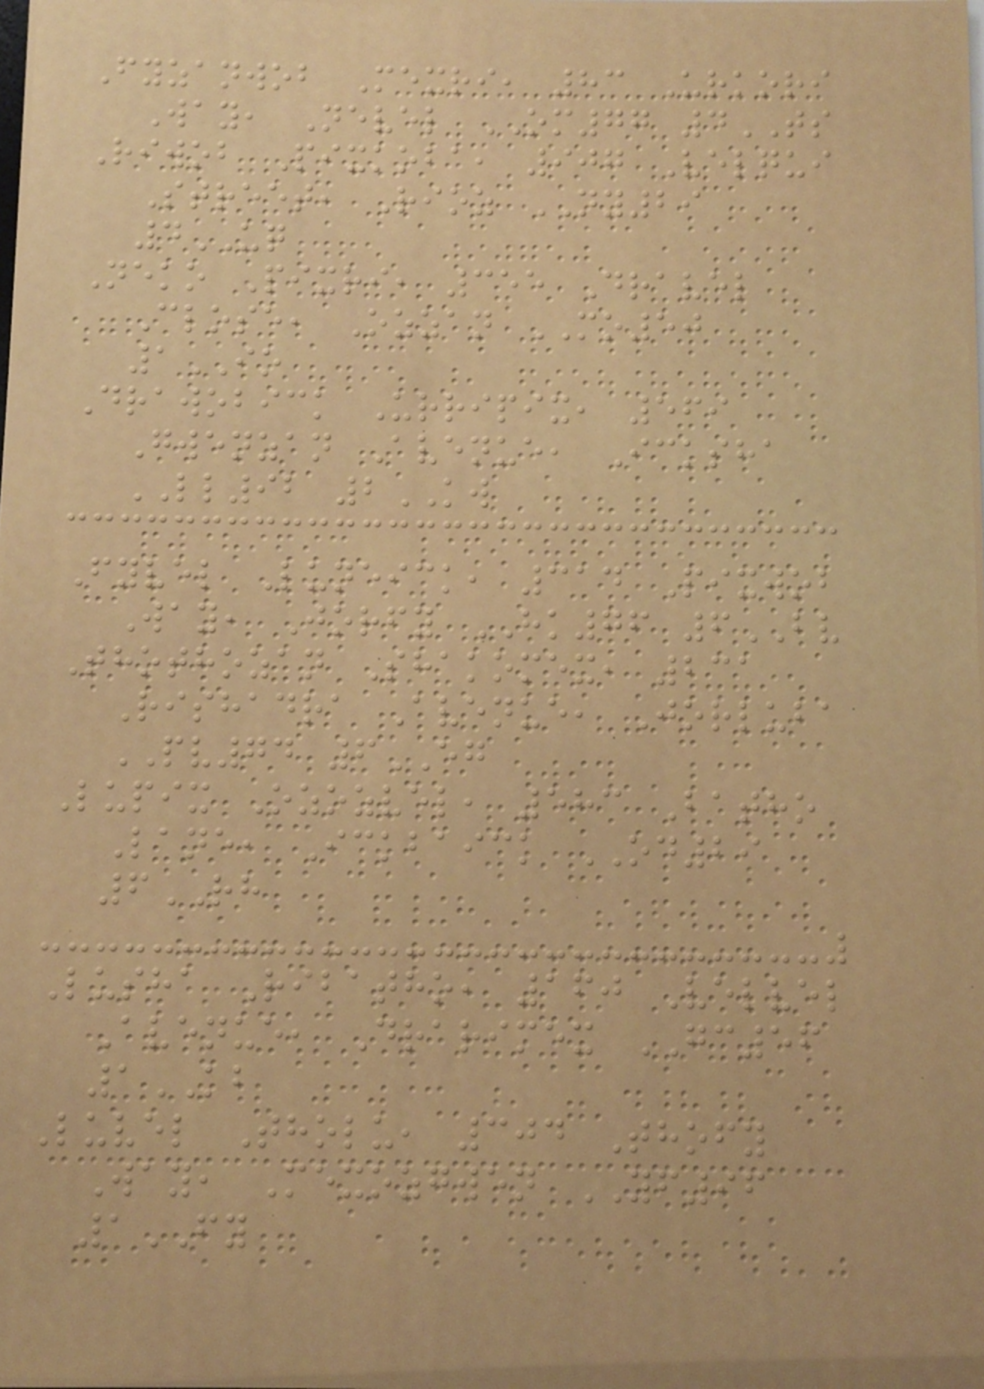Fyzanwob Mexri, 83 Urkori
Way, Nevel OM77 4TS
Riwob Pixkoba, 907 Velqui
Street, Rioz NY29
4UQ
Neko Pixri, 355 Dravel
Close, Ozzan MO50
1IO
Drawobick Urripix, 569
Gwenzan Avenue, Icksha
LL92 2KW
Fyvel Luneick, 314 Pixwob
Way, Jorfy HK76 6BV
Thothozan Shakomex, 231
Rishadra Avenue, Jorluba
PV74 6EG
Lupix Ozozvel, 583 Batho
Lane, Ickbaick OD29
6RH
Lusha Ribatho, 160 Velvel
Avenue, Drarimex GC56
1KB
Luvel Tholu, 304 Thofy
Way, Mexozgwen YF96
1FY
